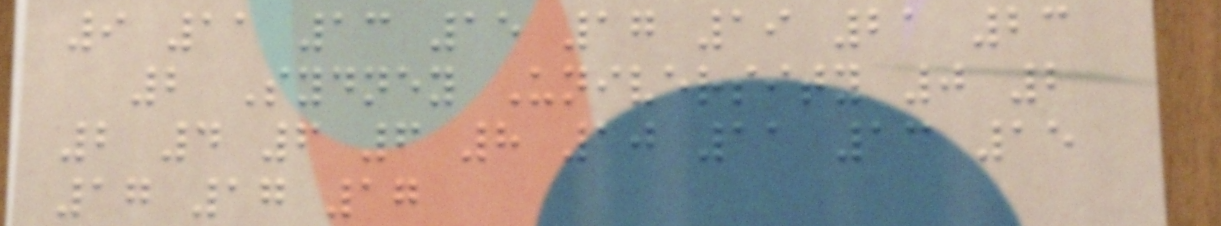9 11 13 15 17 19 21 23
2 Sydney University 0 2
2 4 6 6 8 10 11 13 15
17 17 17
